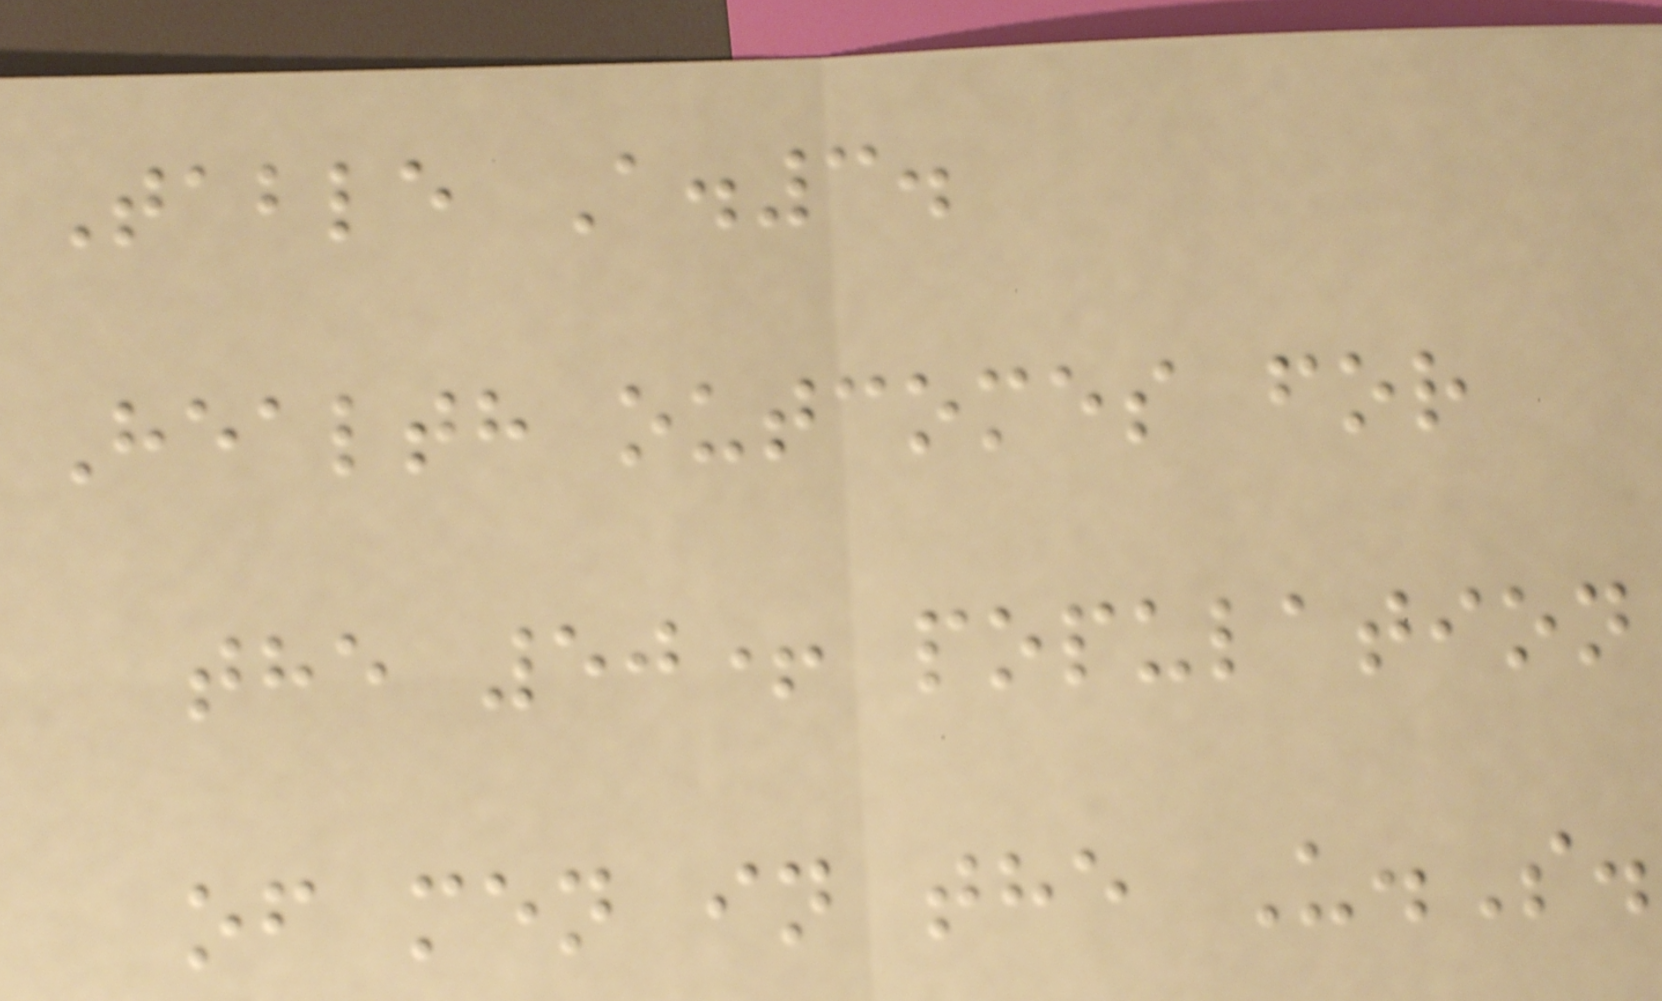Table A.3.
Health outcomes for
the 50+ population
of men in the U.S.
